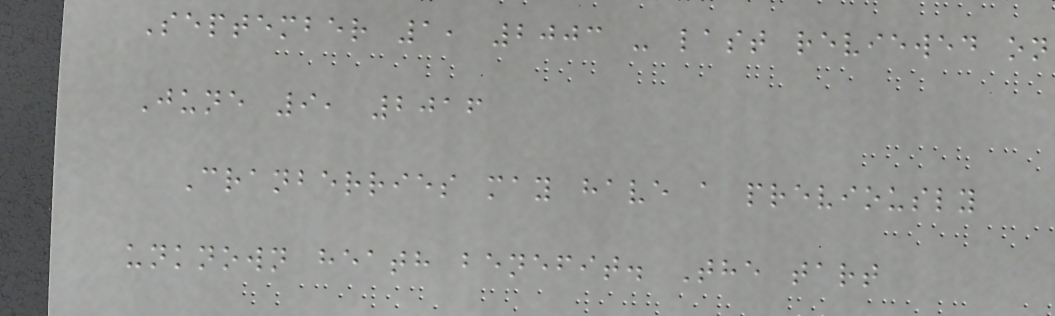September 1, 2003 - last reviewed on
June 9, 2016
Cranberries may have a previously
unknown heath benefit. The tart
